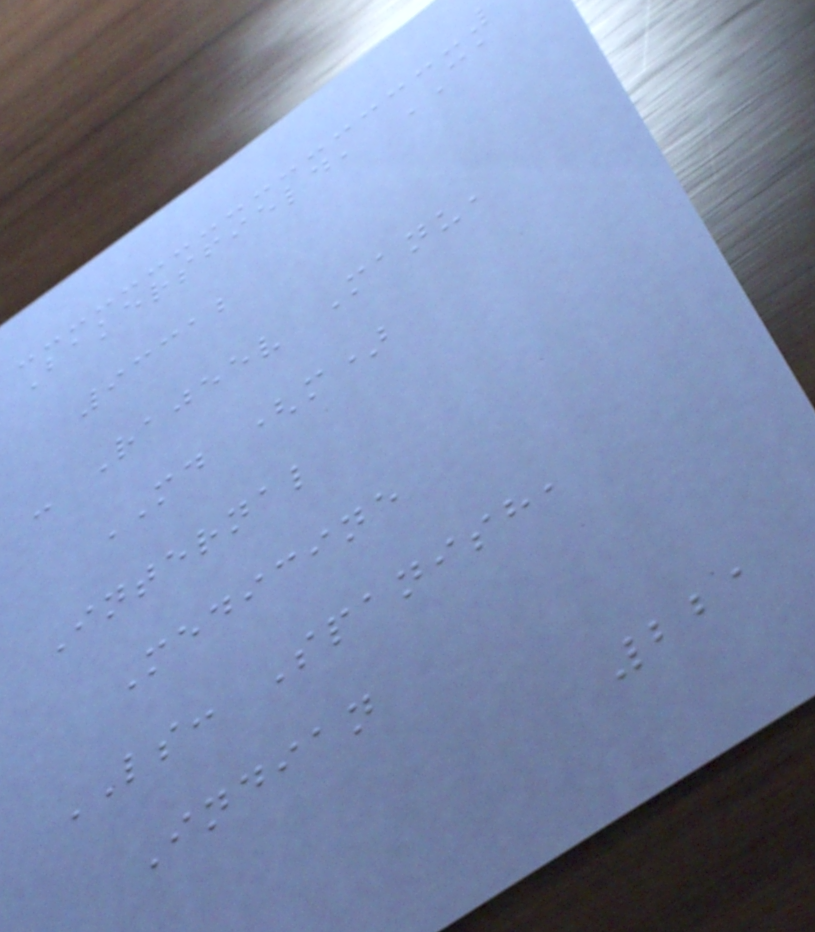Bakersfield, CA
93312
- Rajeev Manu,
MD (m)
Internal
Medicine
LS: Spanish,
Indian
221
